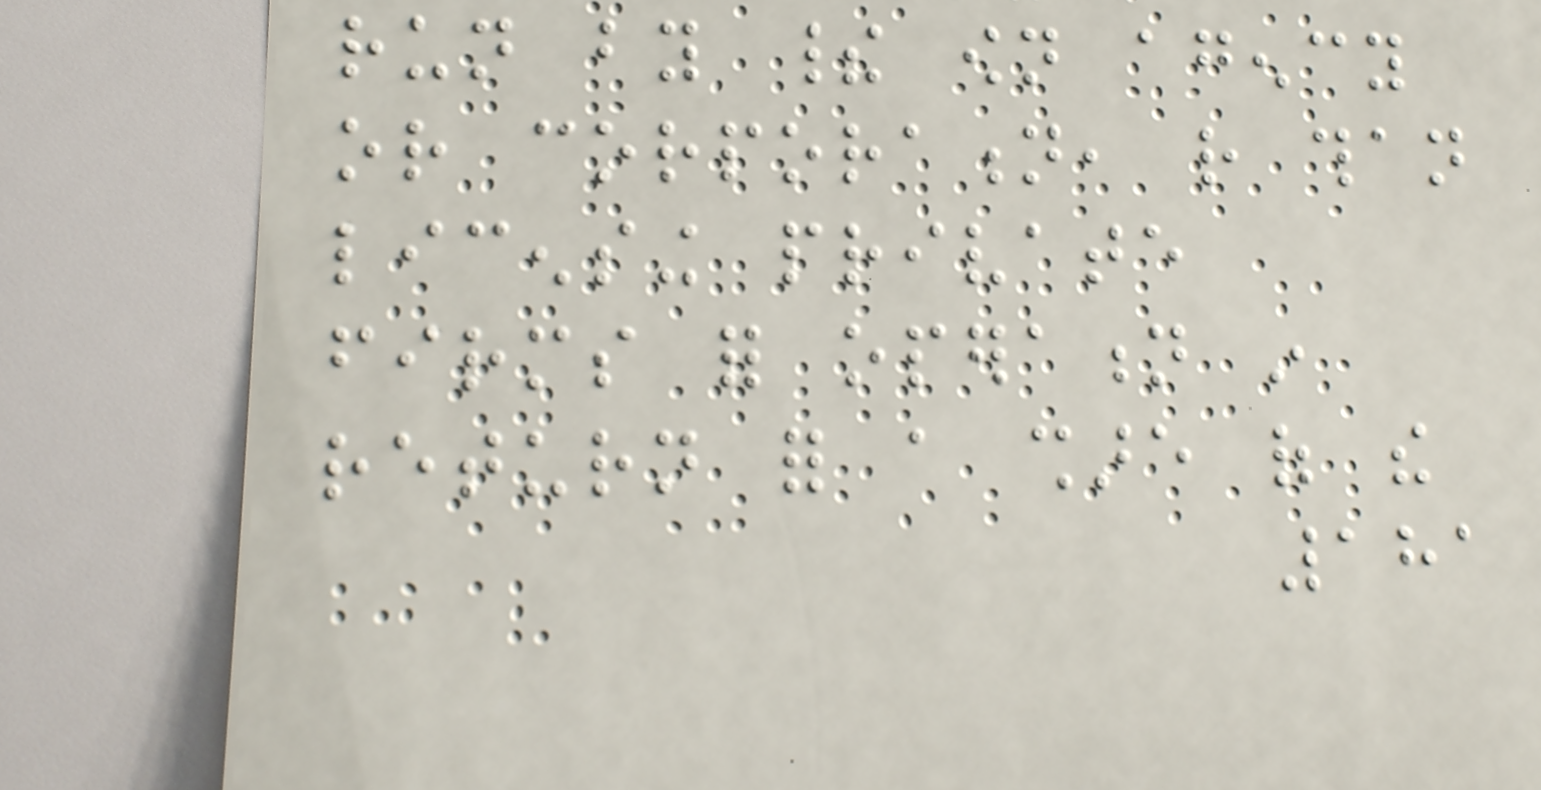run by their own agency
or corporation, rather than
licensing private
firms for operation in
return for a share of the
181
